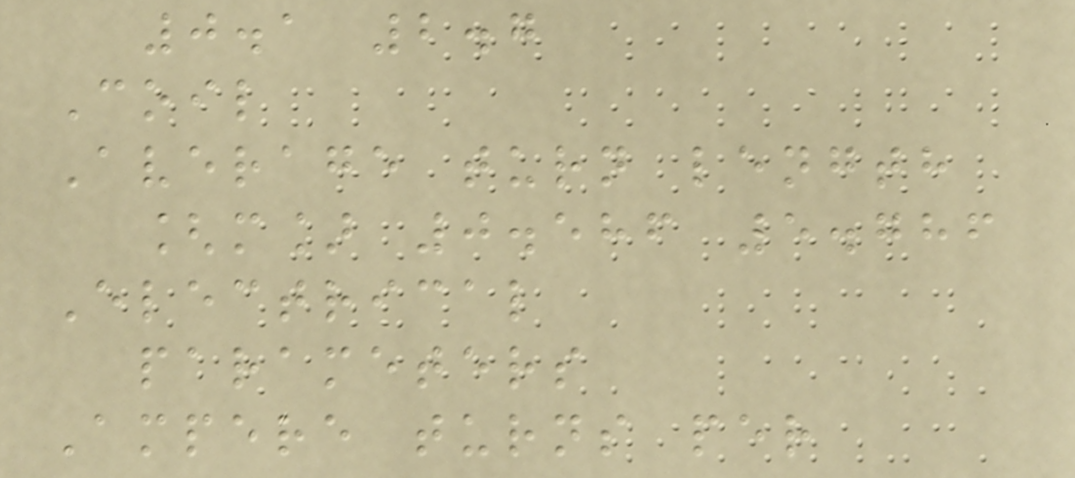0.1 2.7
Coil
Average turn length
[m] 0.586 5.786
Electrical
parameters
Ampere turns per
